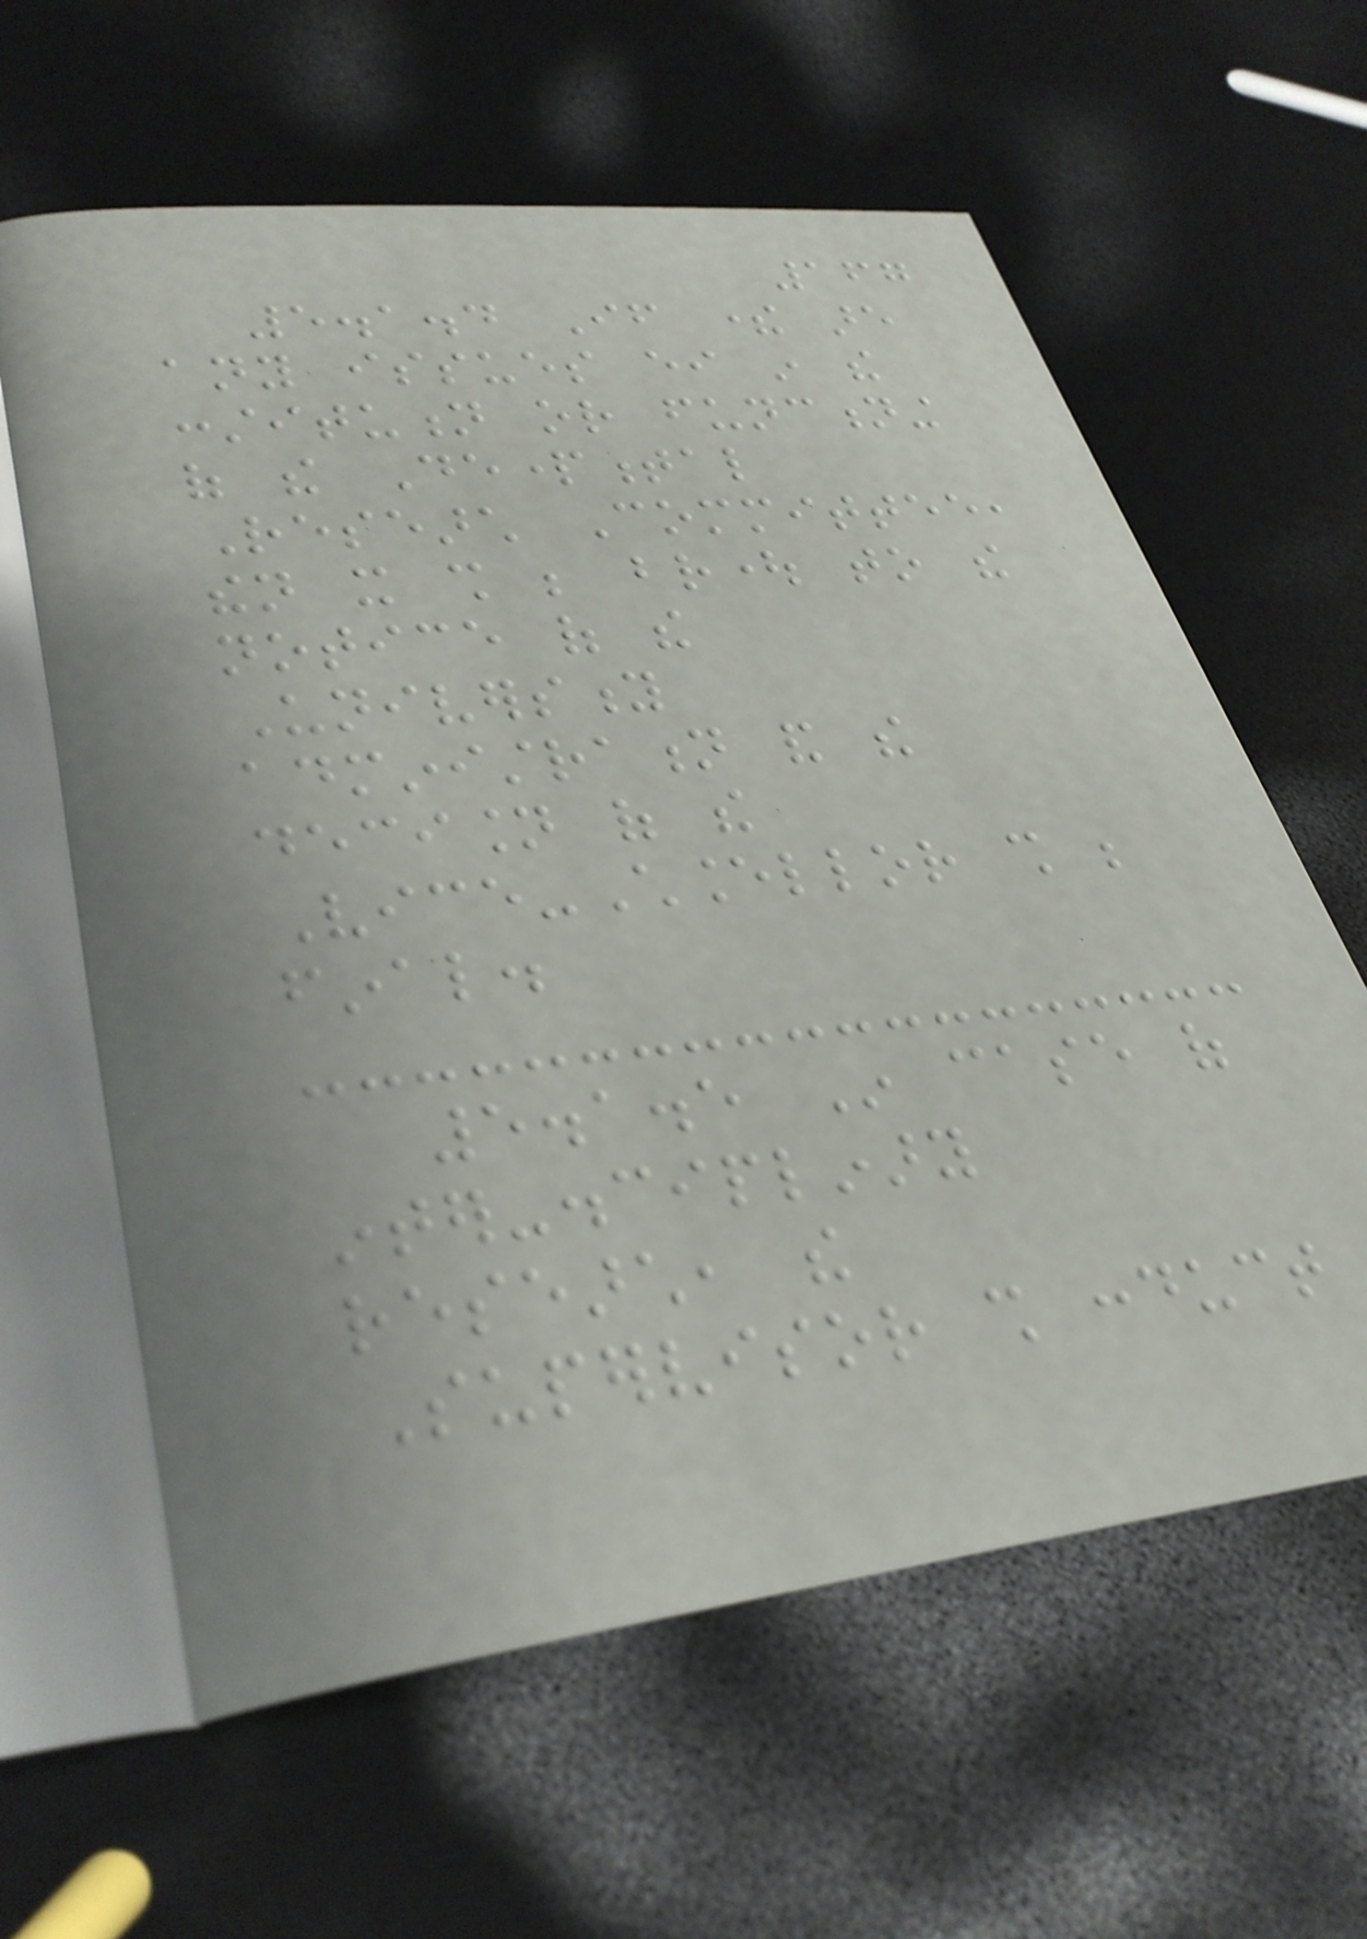167
5.1.4 If there are
any issues either in the
constitution or functioning
of the Departmental
Research Committee,
then it shall be brought to the
notice of the
University
administration and the
decision of the
Vice-Chancellor shall be
final.
5.1.5 In case of
inter-disciplinary
research, the
Supervisor shall conduct
